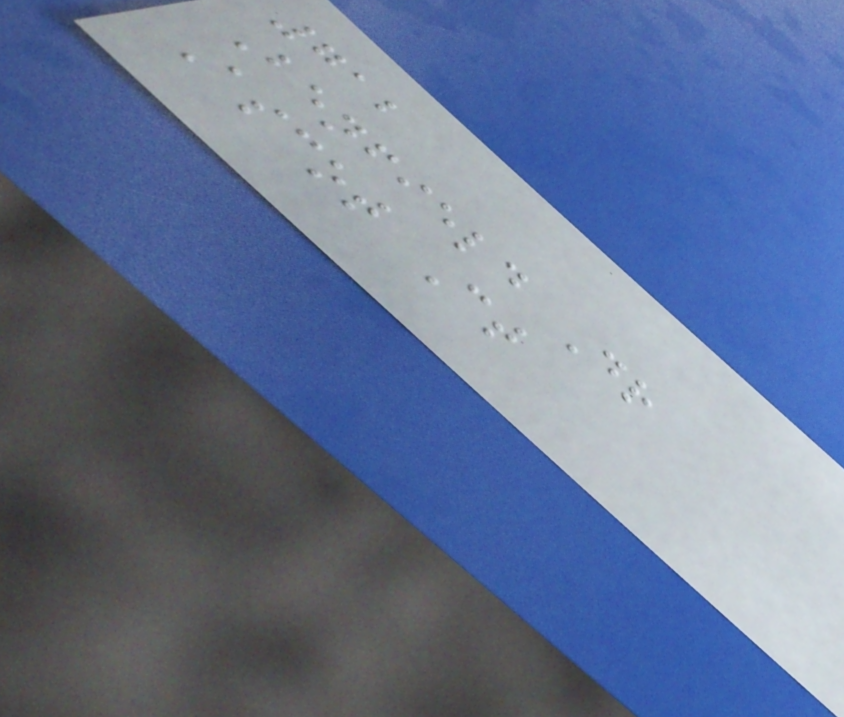712
Benfield Dr
Ascot Ct
